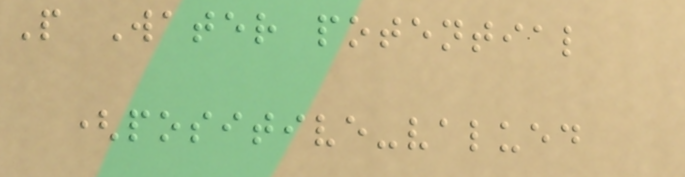P Water potential
(positive-valued
